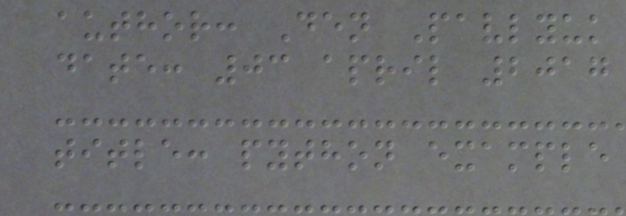author: Den Pavlyuk
date: 03 april 2017
title: python example
